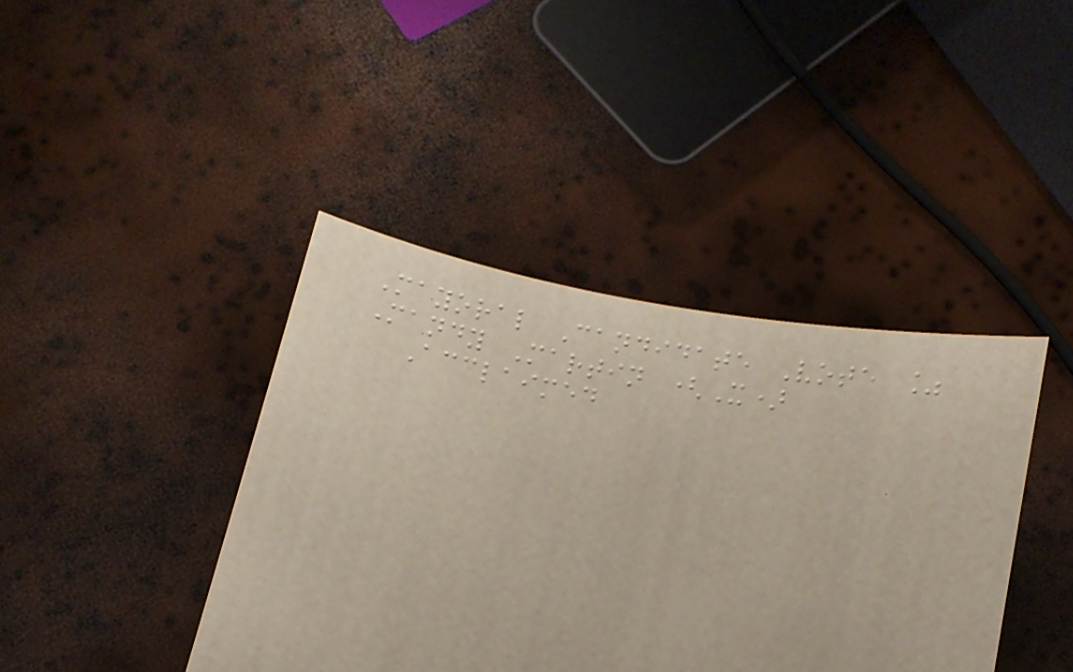Mayoral Candidate Vote %
Mandy Martin (X)
Acclaimed
